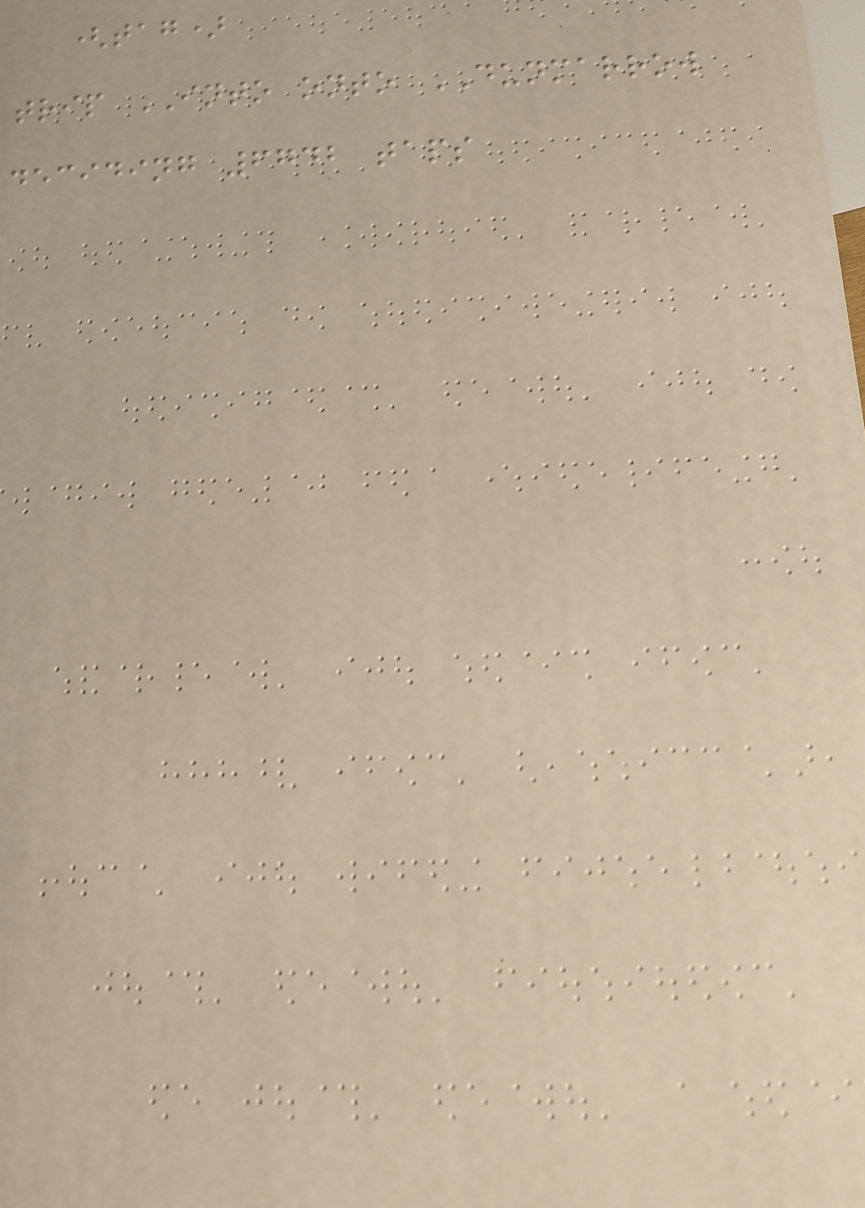(tag)
trip INTO onto DUNMARROW
deciding 6742 taps
